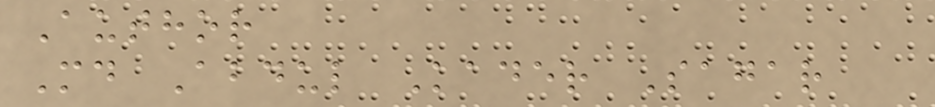Author
Md Abdul Kader Sagar
